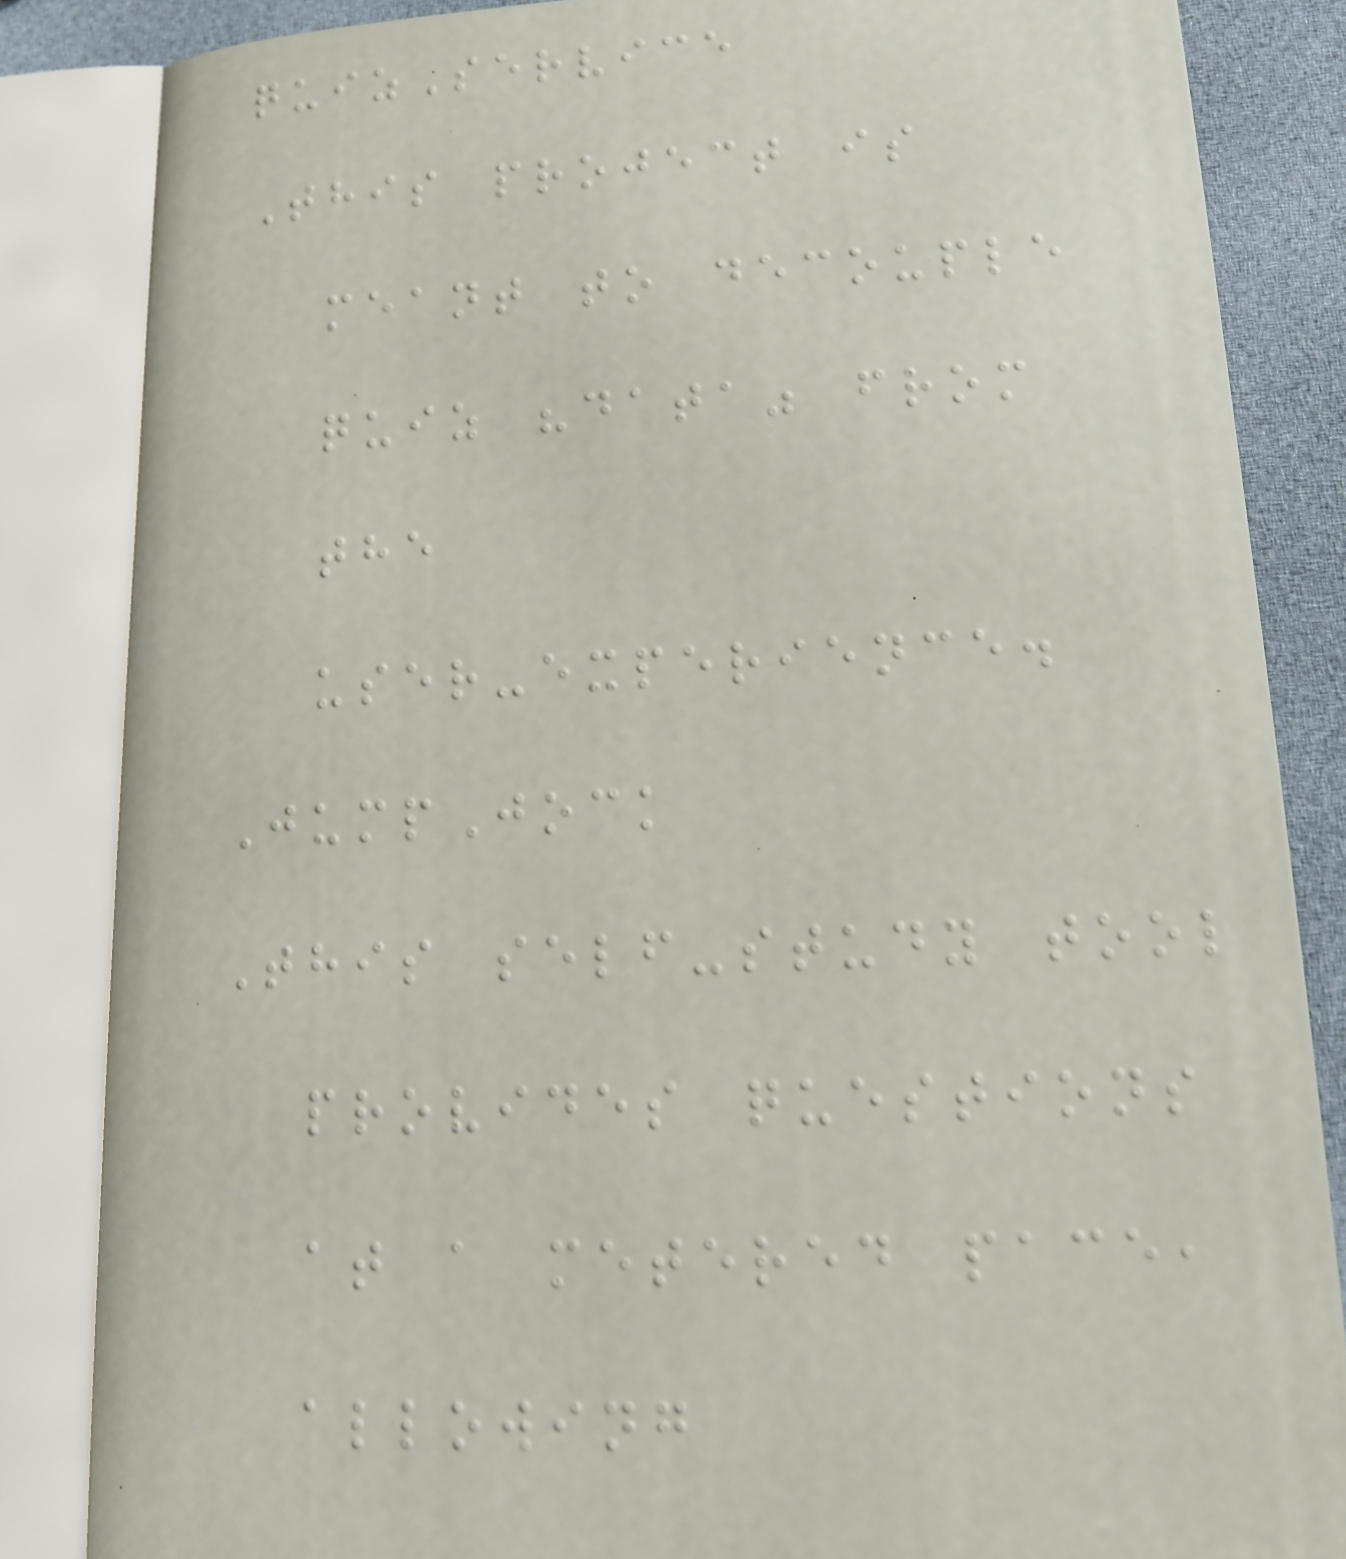quizService
This project is
meant to decouple
quiz "data" from
the
user-experience.
JumpJock
This self-study tool
provides questions
at a metered pace,
allowing
